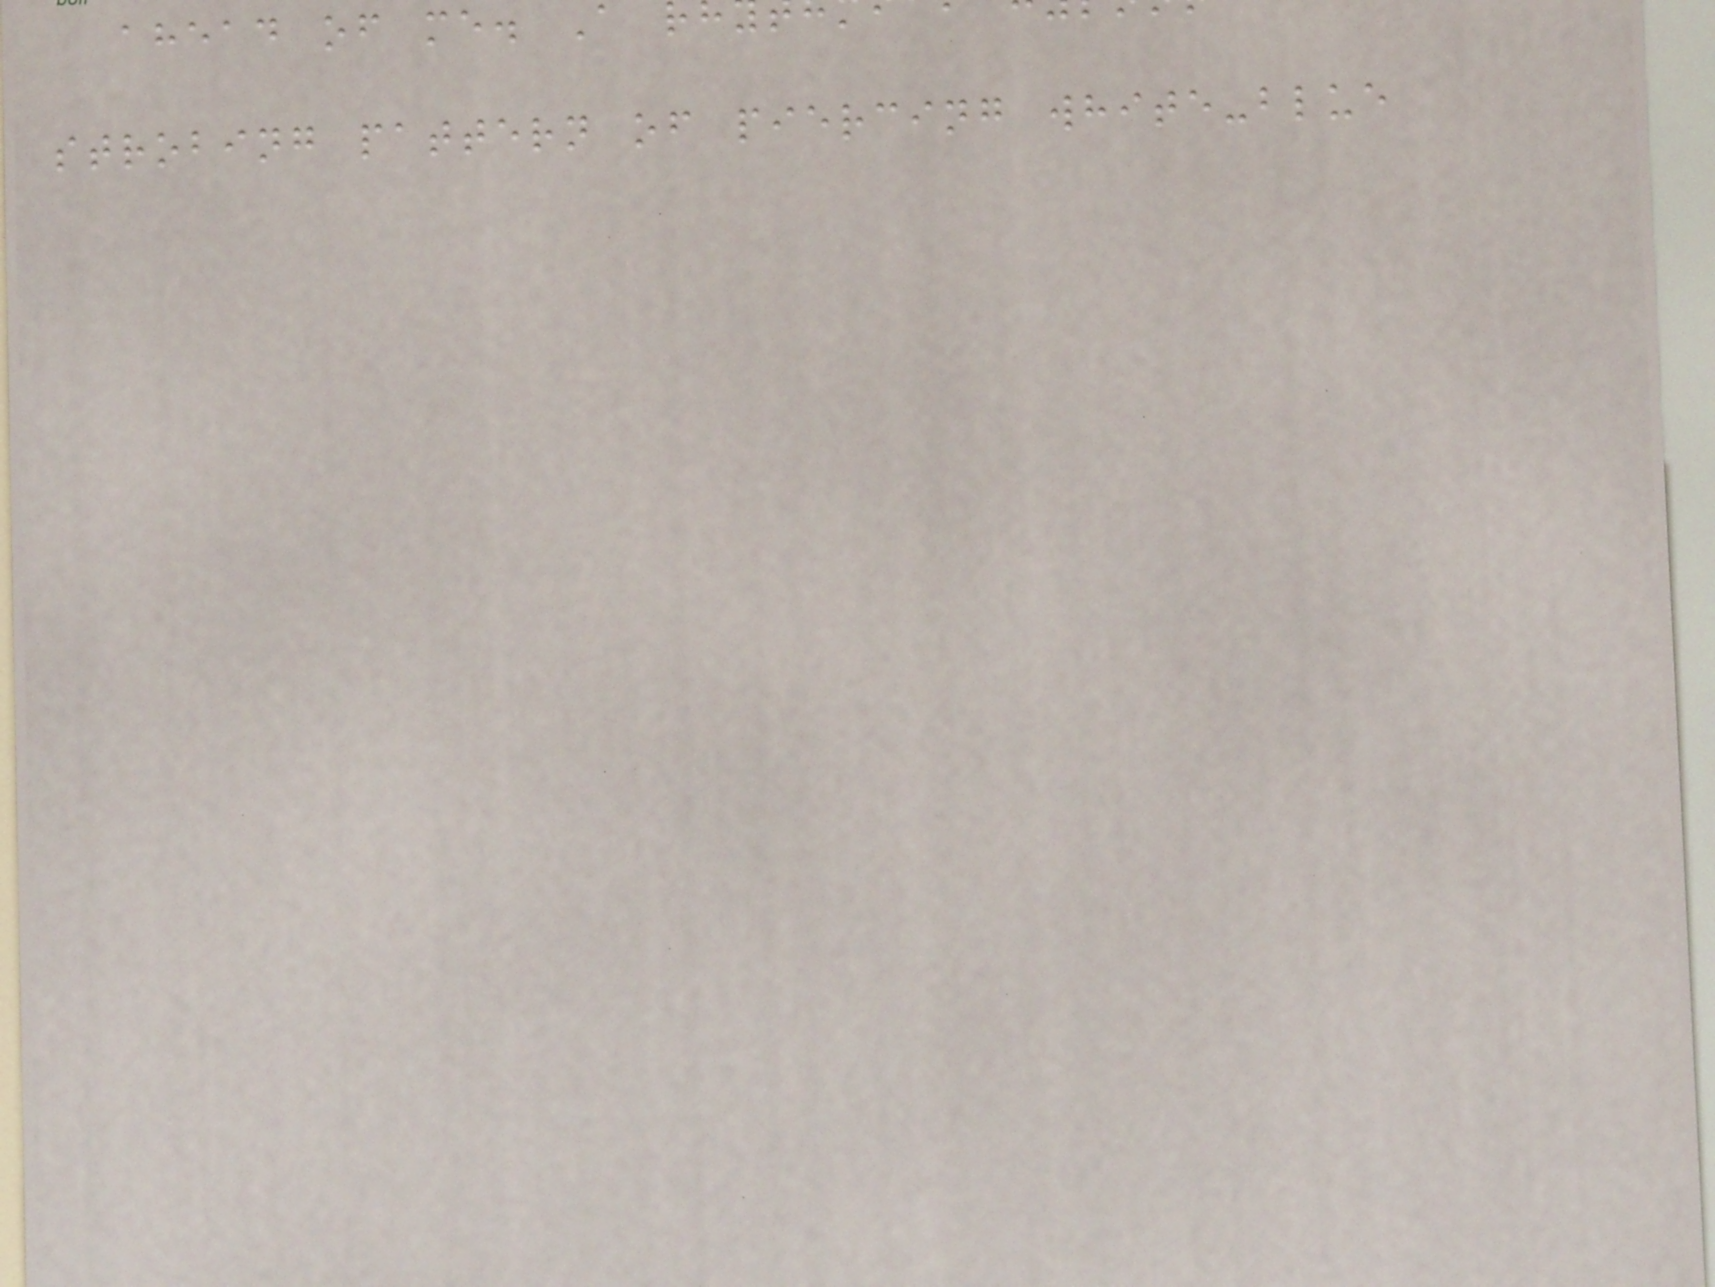ahead of me. A
strobing pattern of piercing white-blue
